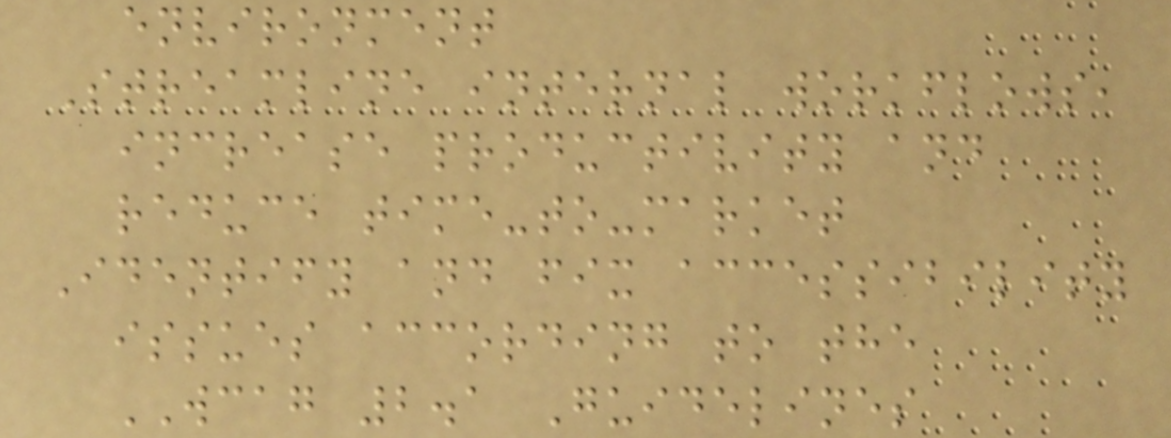environment
Streamline internal workflows,
increase productivity and
reduce time-to-market
Identify and fix accessibility
issues according to the
WCAG 2.1 Guidelines
